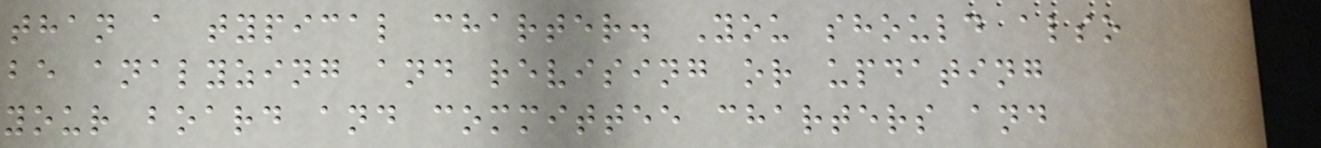than a typical charter. You should also
be analyzing and revising or updating
your board and committee charters and
